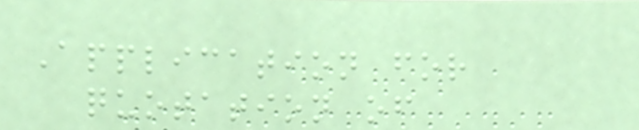Application for
quotation of
